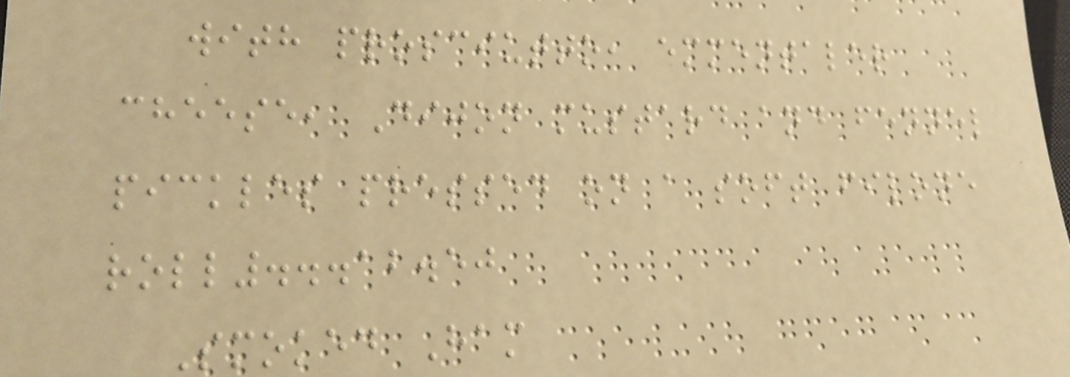with prosciutto, emmentaler
cheese, Dijon mustard and fennel
pickles pressed on a soft filone
roll...12.50
Smoked Ham
